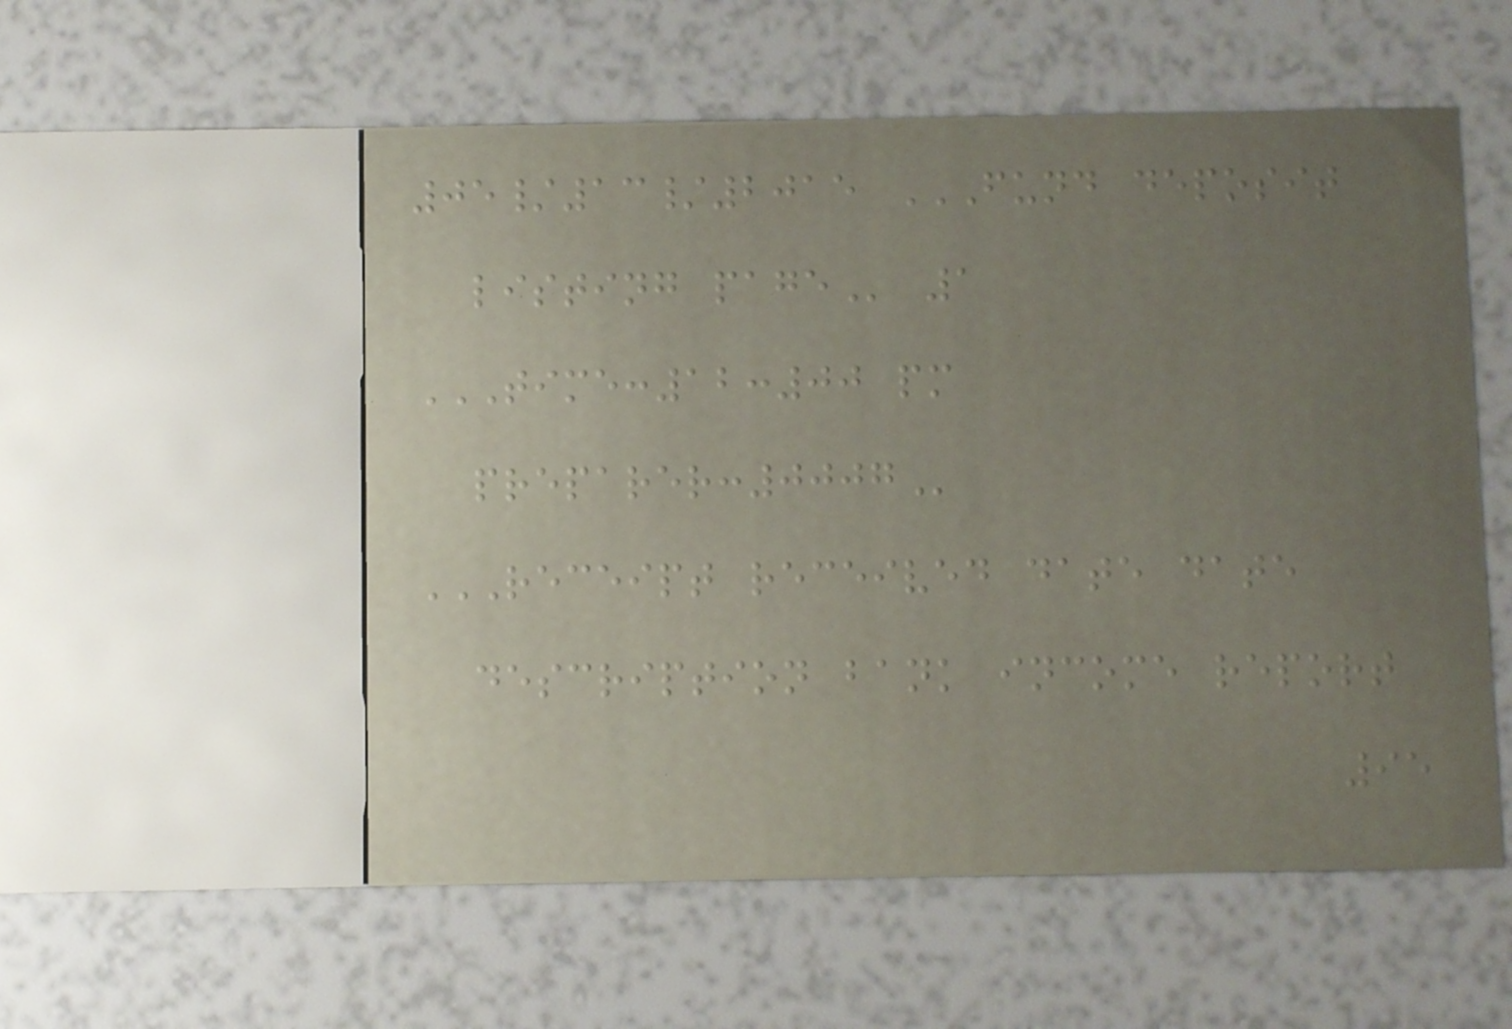05/13/2015 FUND DEPOSIT
LISTING PAGE 1
TIME:12:00 PM
PREPARER:0007
RECEIPT RECEIVED DATE DATE
DESCRIPTION BANK INCOME REPORT
95
